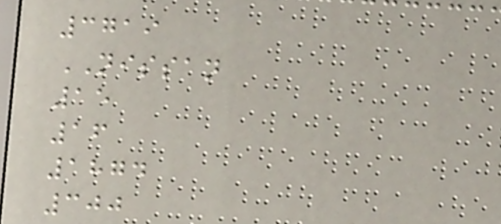3719
NISSAN
15
16
1874
300
